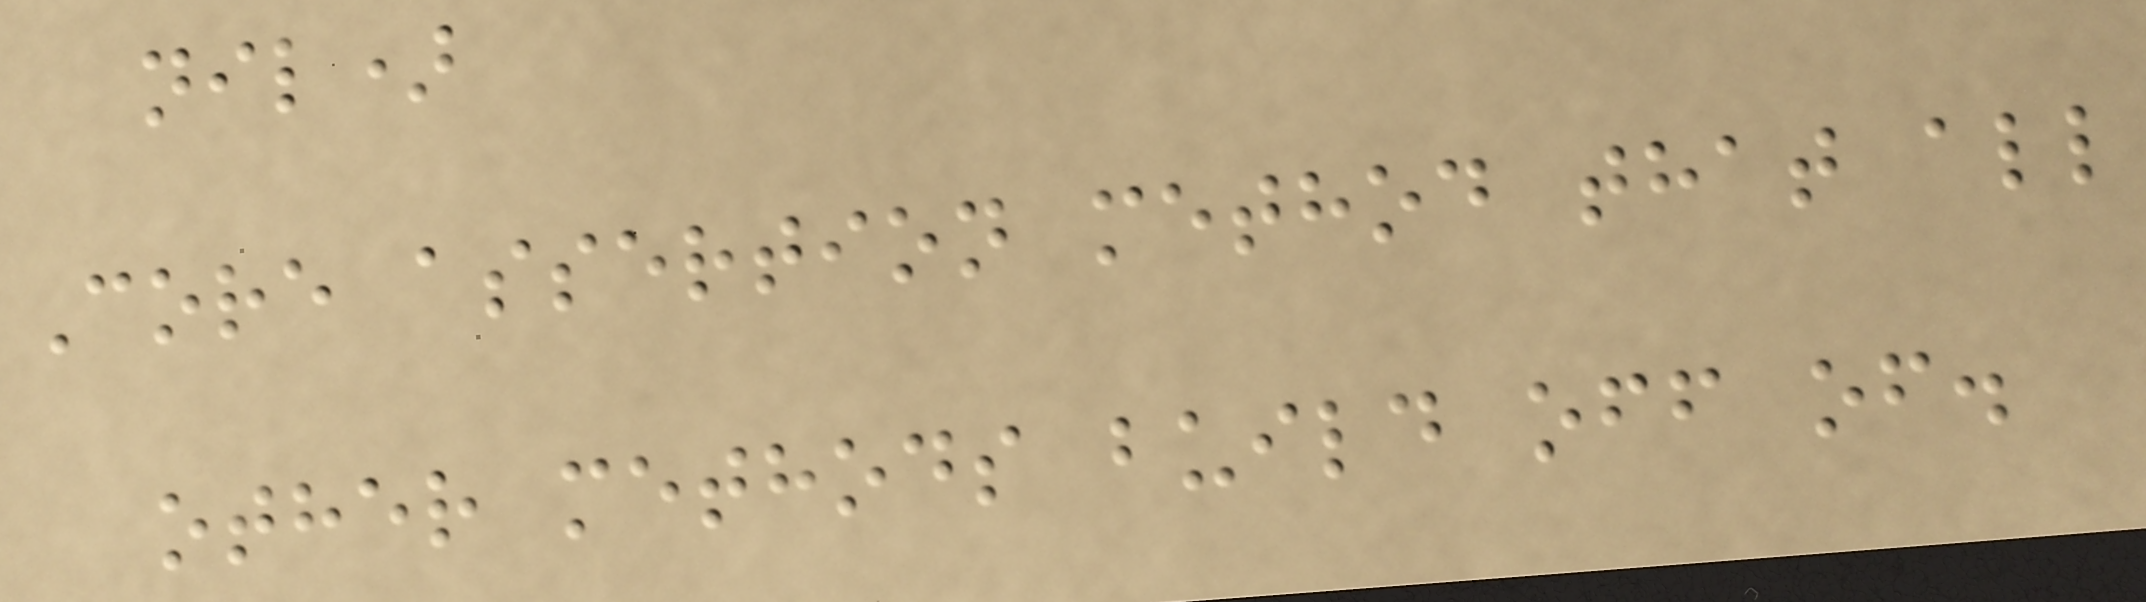nil)
Core assertion method that all
other methods build off of.
